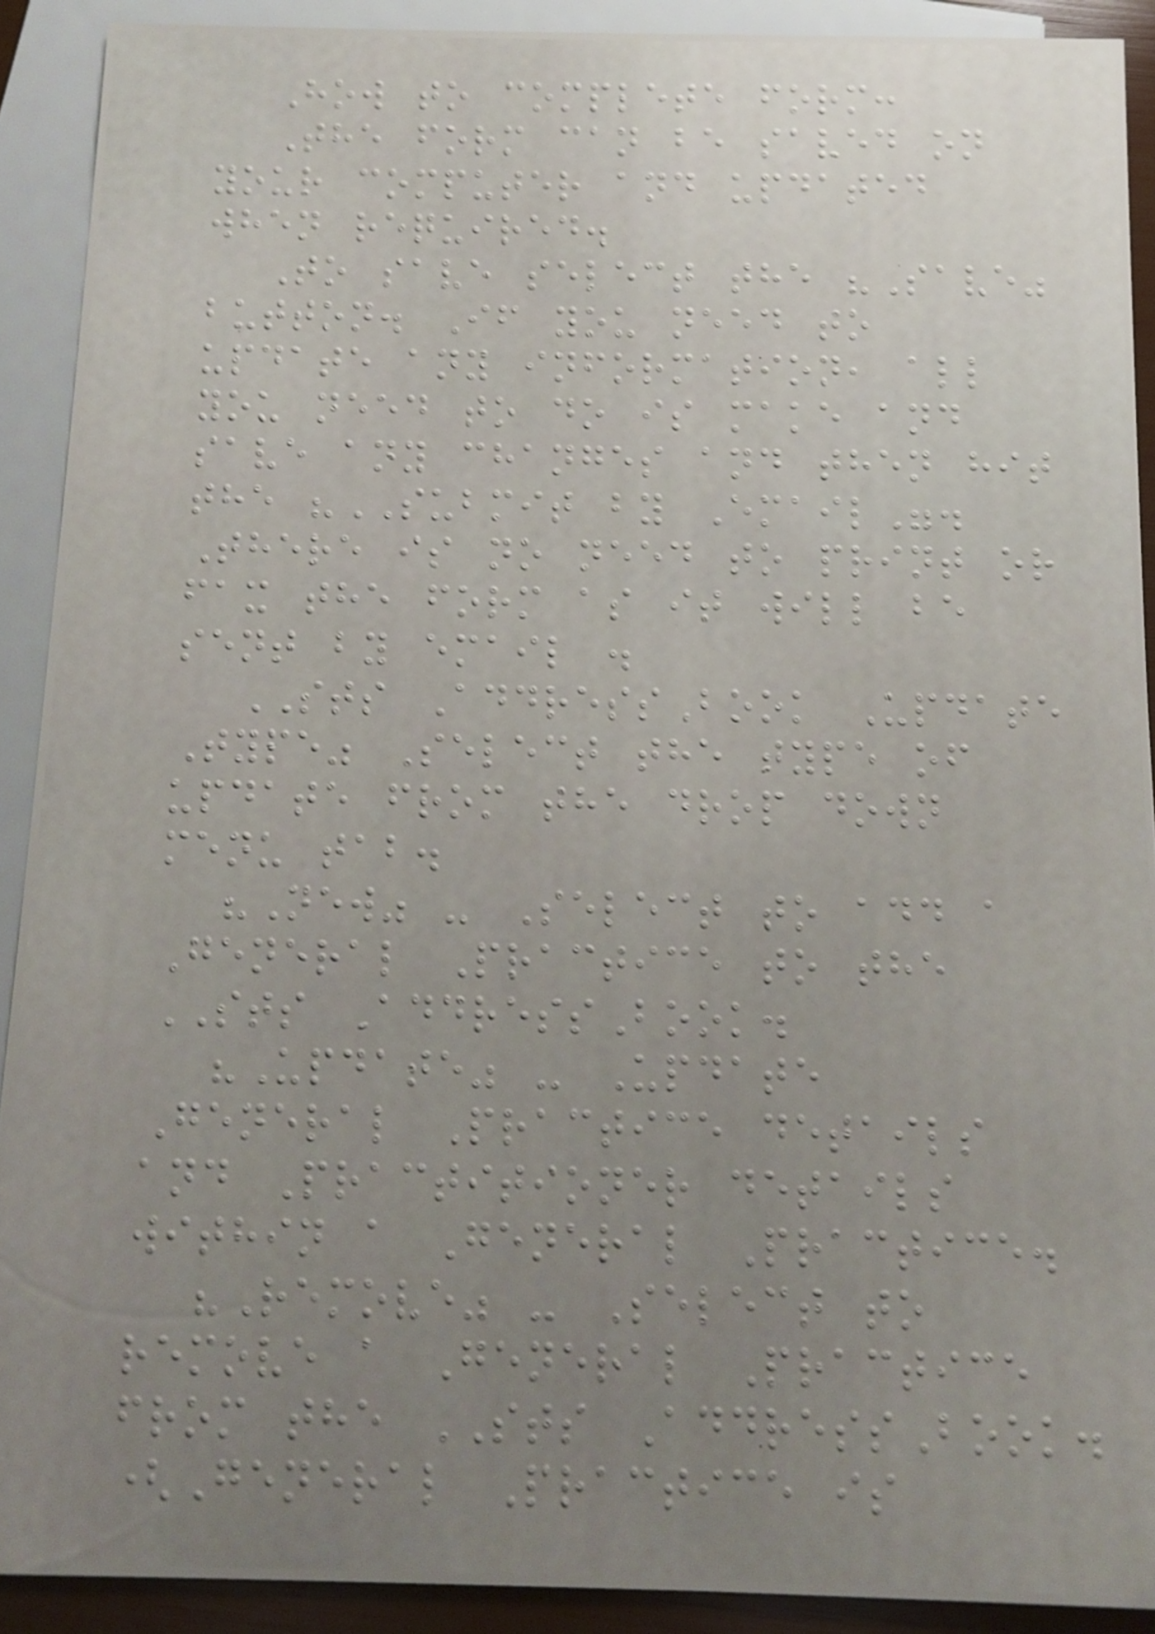How to complete form:
The form can be saved on
your computer and updated
when required.
To save select the "Save"
button. If you need to
update any information, all
you need to do is make and
save any changes and then hit
the "SUBMIT by Email".
There is no need to print or
fax the form as it will be
sent by email .
STS AddressBook Update
Type" Select the type of
update from the drop down
menu tab.
"New" - Select to add a
General Practice to the
STS AddressBook.
"Update" - Update
General Practice details
and Practitioner details
within a General Practice.
"Remove" - Select to
remove a General Practice
from the STS AddressBook.
(General Practice is
